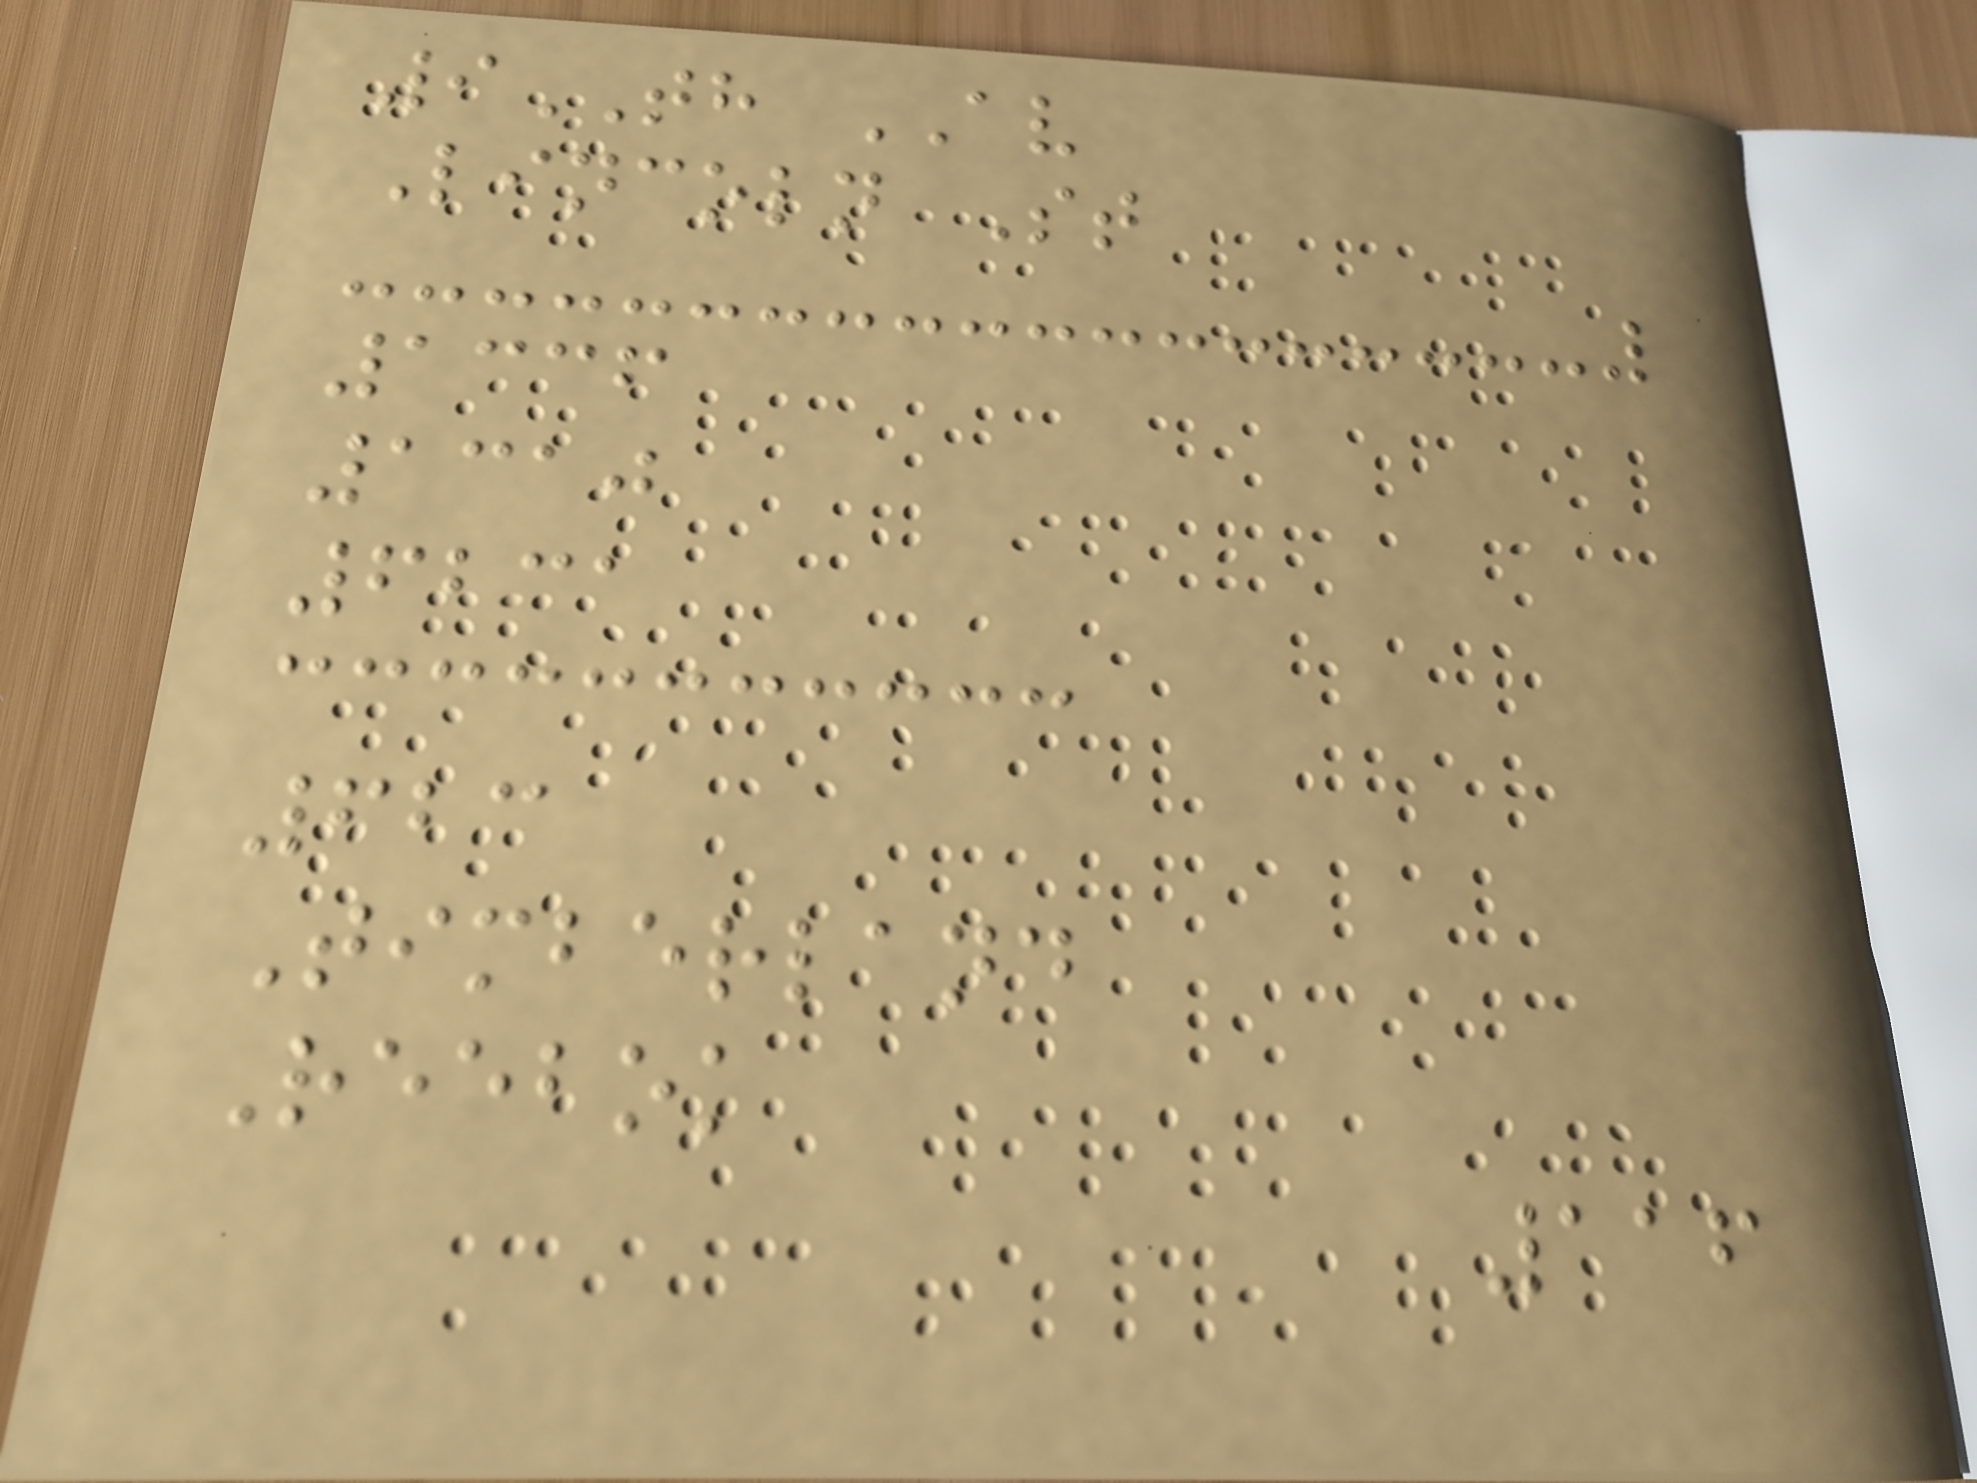9TH AV
Lincoln St
1336
1310
6231
623
Timberland
Reebok
116
